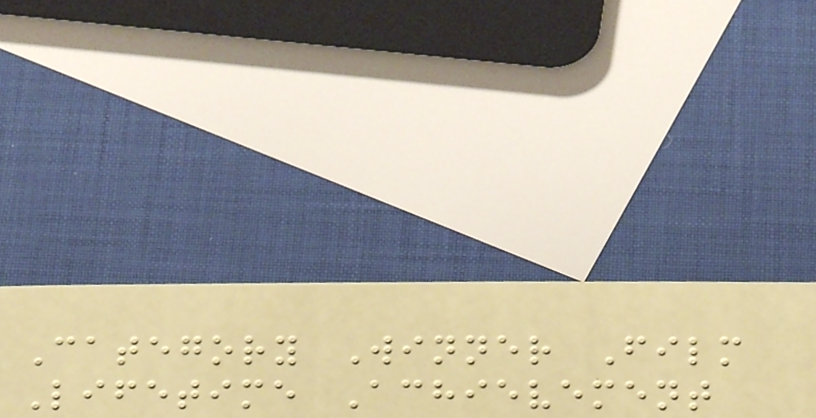Category Winner Film
Lifetime Achievement
